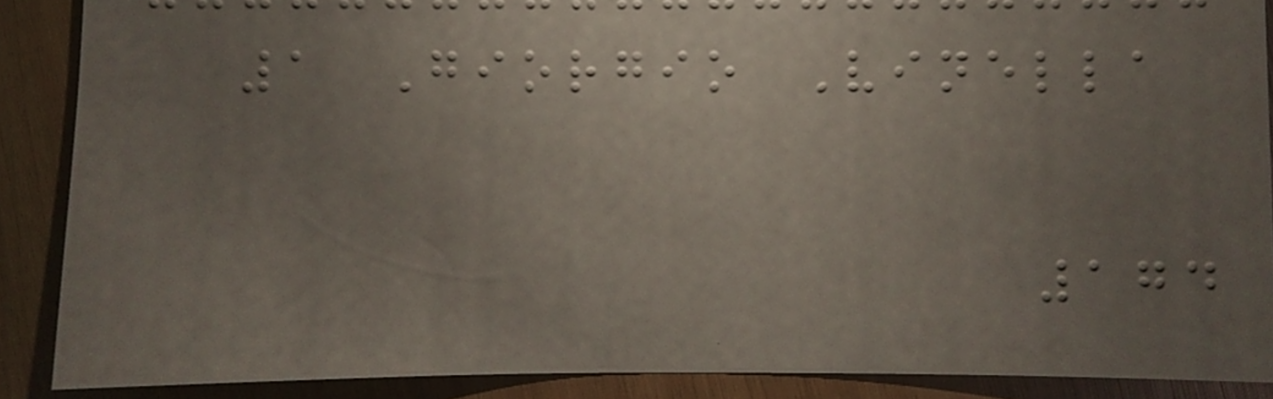1 Giorgio Vinella
174
